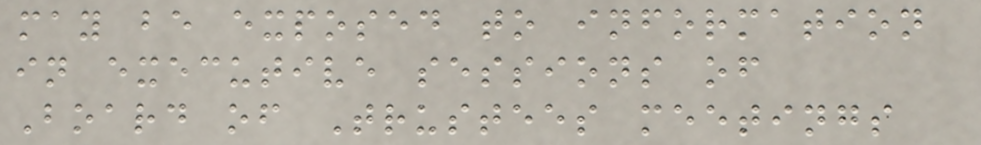may be exposed to information
in executive sessions of
Board of Trustees meetings
